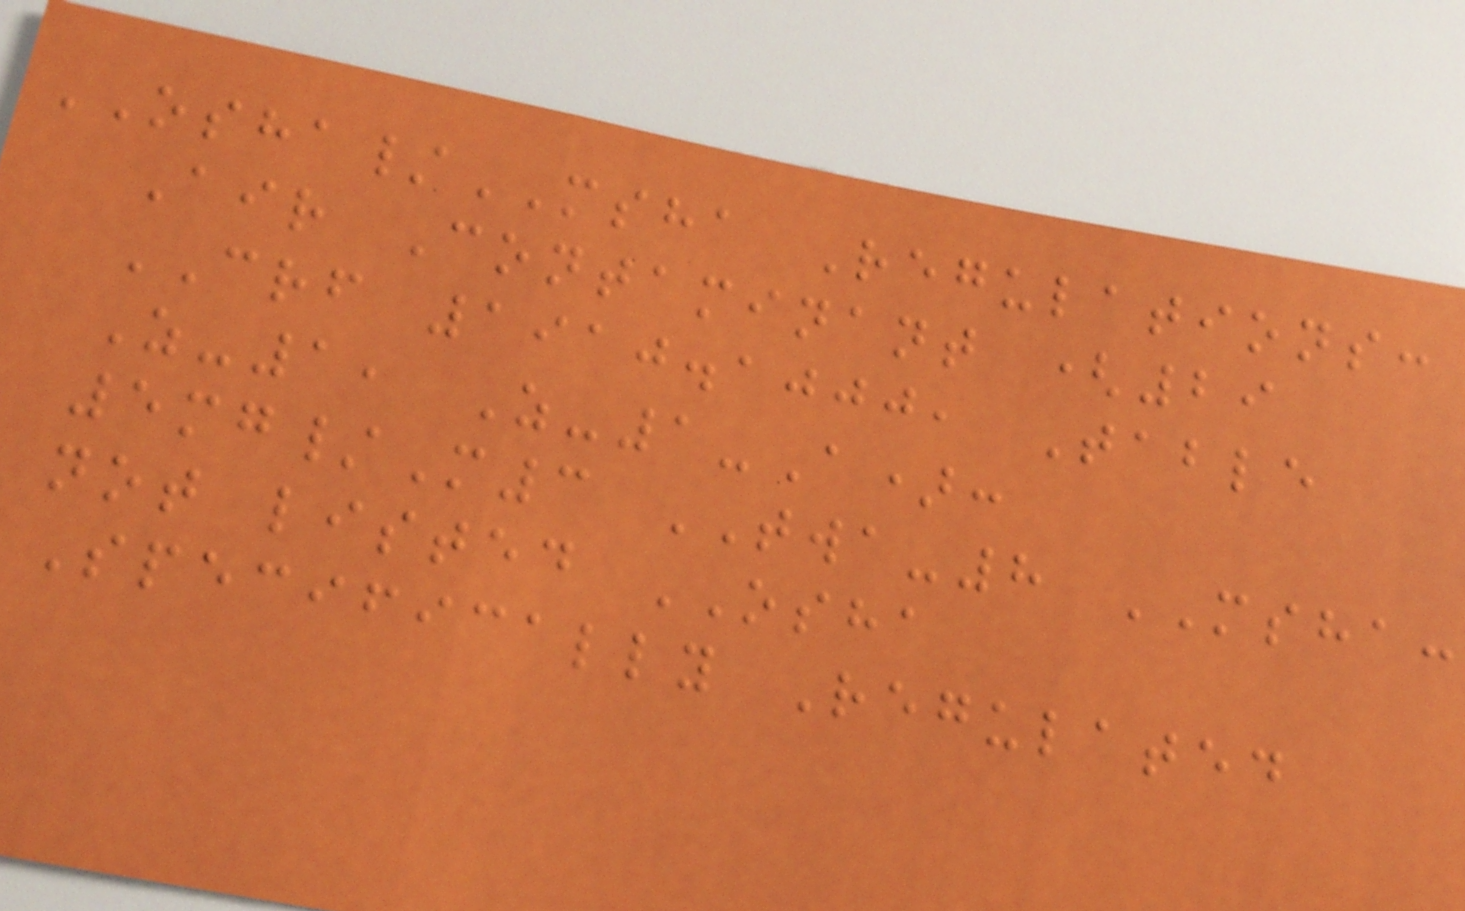OSHA/MSHA Regulations:
Air Contaminant (29
CRF 1910.1000, Table
Z-1, Z-1-A):
5mg/M3 TWA-8 MSHA:
not listed OSHA
Specifically Regulated
